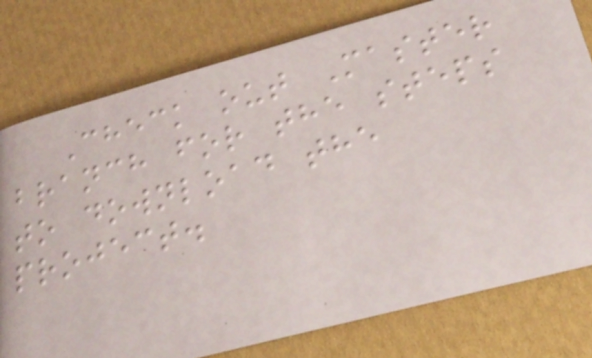Check out Master
branch for the steps
to download the
project.
